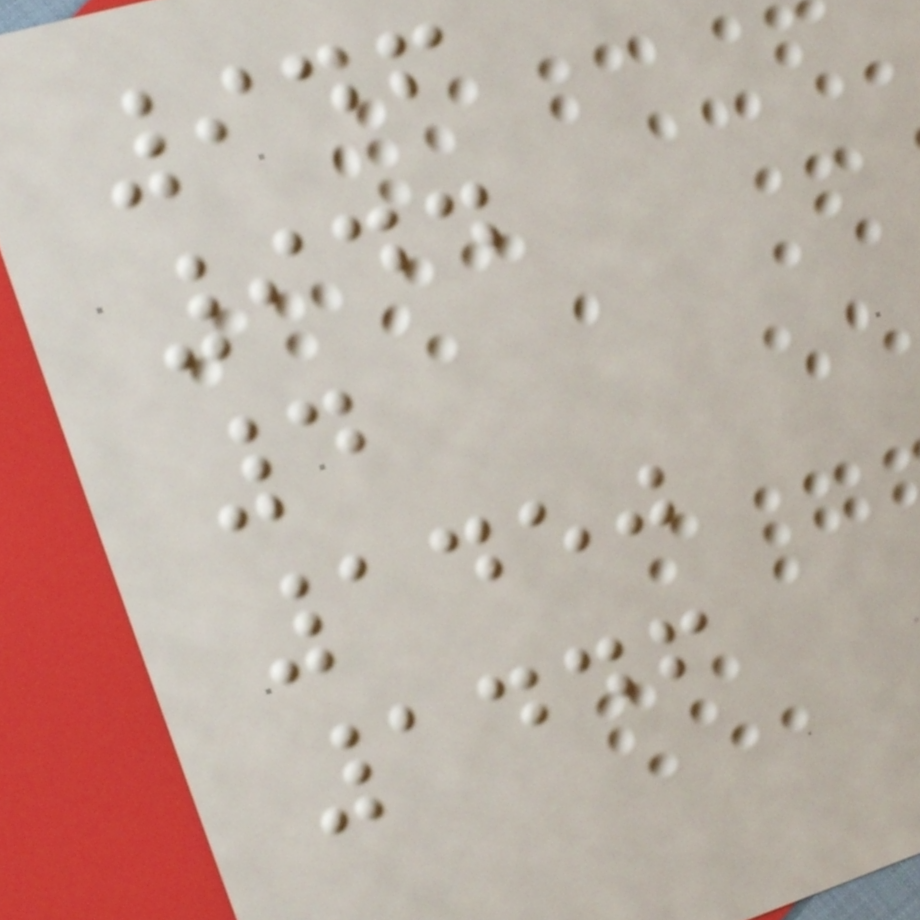946
944
4
1450
1446
